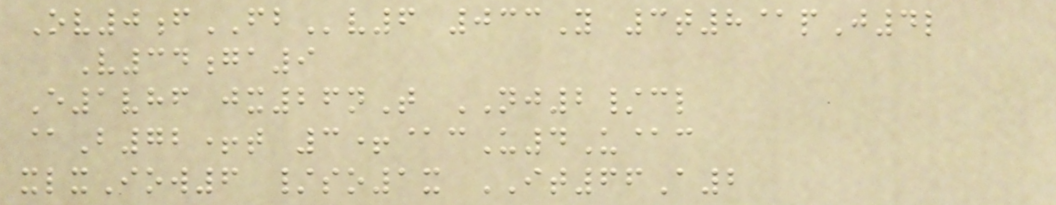Ov0fFBv6 033Y 3t8@pJ4l
V34ga9
E1vhf jx26nT NJ2/cl
@B72+t 3+@cU4U@c
xlxIow6 /so1x IT66A2
